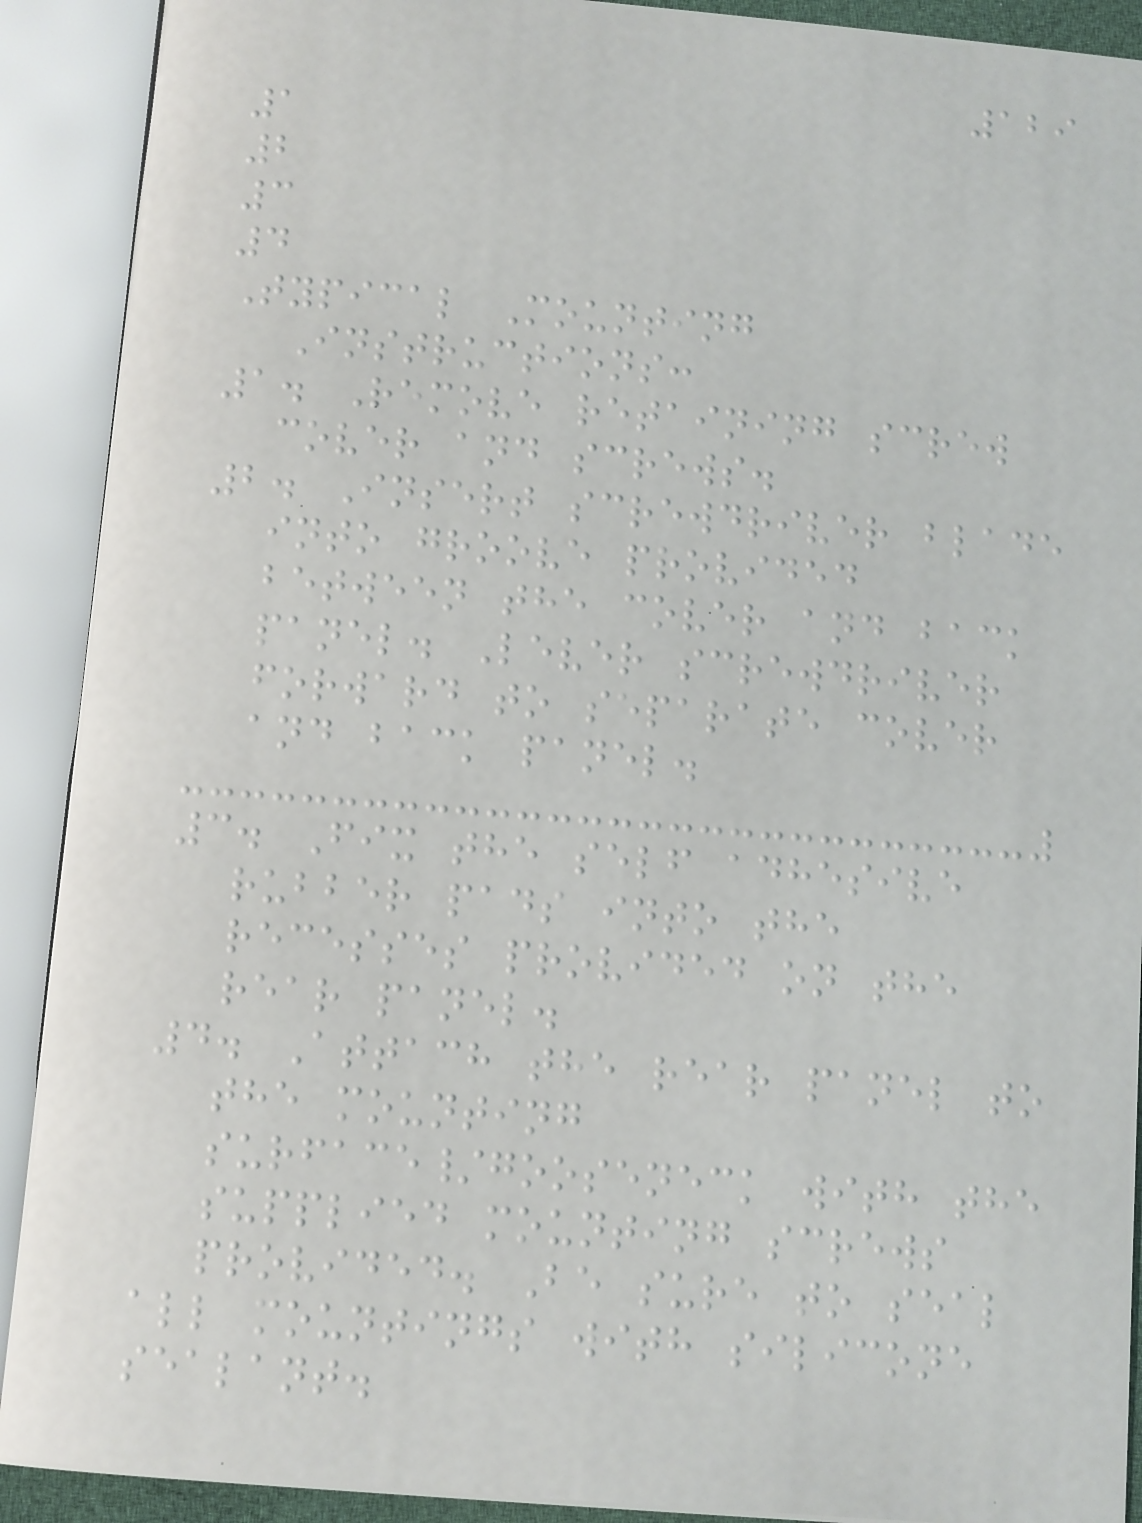129
1
2
3
4
Typical Mounting
Instructions:
1. Remove retaining screw
cover and screws.
2. Insert screwdriver blade
into groove provided
between the cover and back
panel. Lever screwdriver
forward to separate cover
and back panel.
3. Fix the self adhesive
rubber pads into the
recesses provided on the
rear panel.
4. Attach the rear panel to
the mounting
surface/gooseneck with the
supplied mounting screws
provided. Be sure to seal
all mountings with silicone
sealant.
